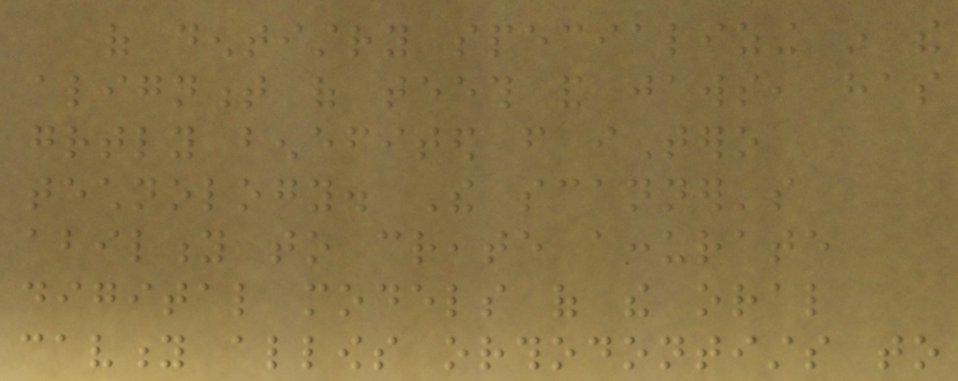of dentistry specializing in the
alignment of teeth and jaws, has
greatly benefited from iTero
technology. The scanner's
ability to create accurate
digital models of the oral
cavity allows orthodontists to
